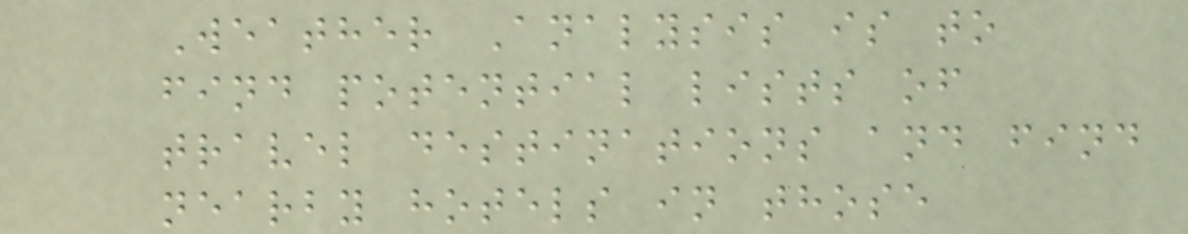Weather Analysis is to
find potential lists of
travel destinations and find
nearby hotels in those
